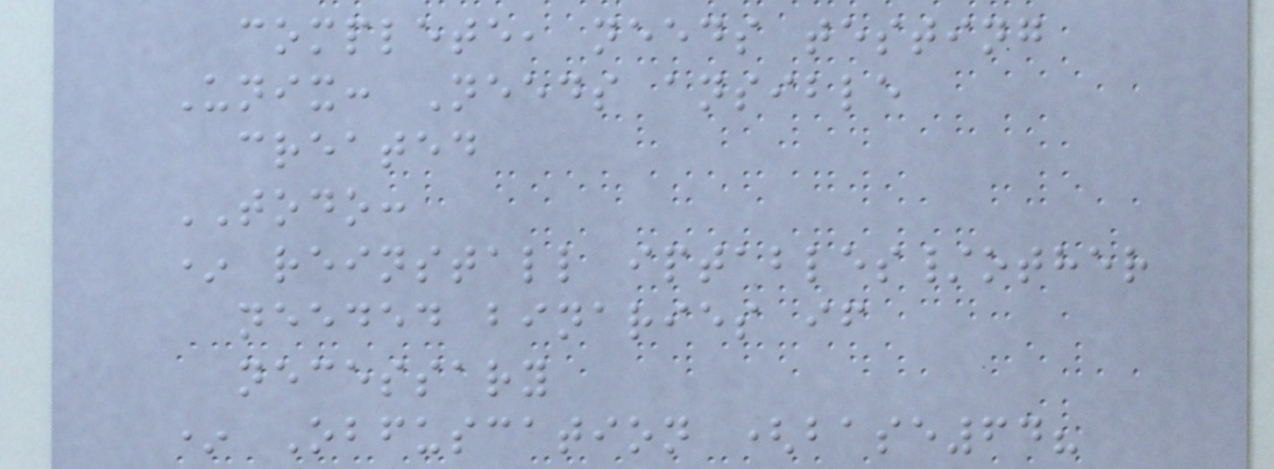complete, needs testing
Unix: Needs ansible
created
TODO:
* reinstall iptables/other
needed binaries if
necessary
* Obfuscation (base64?
